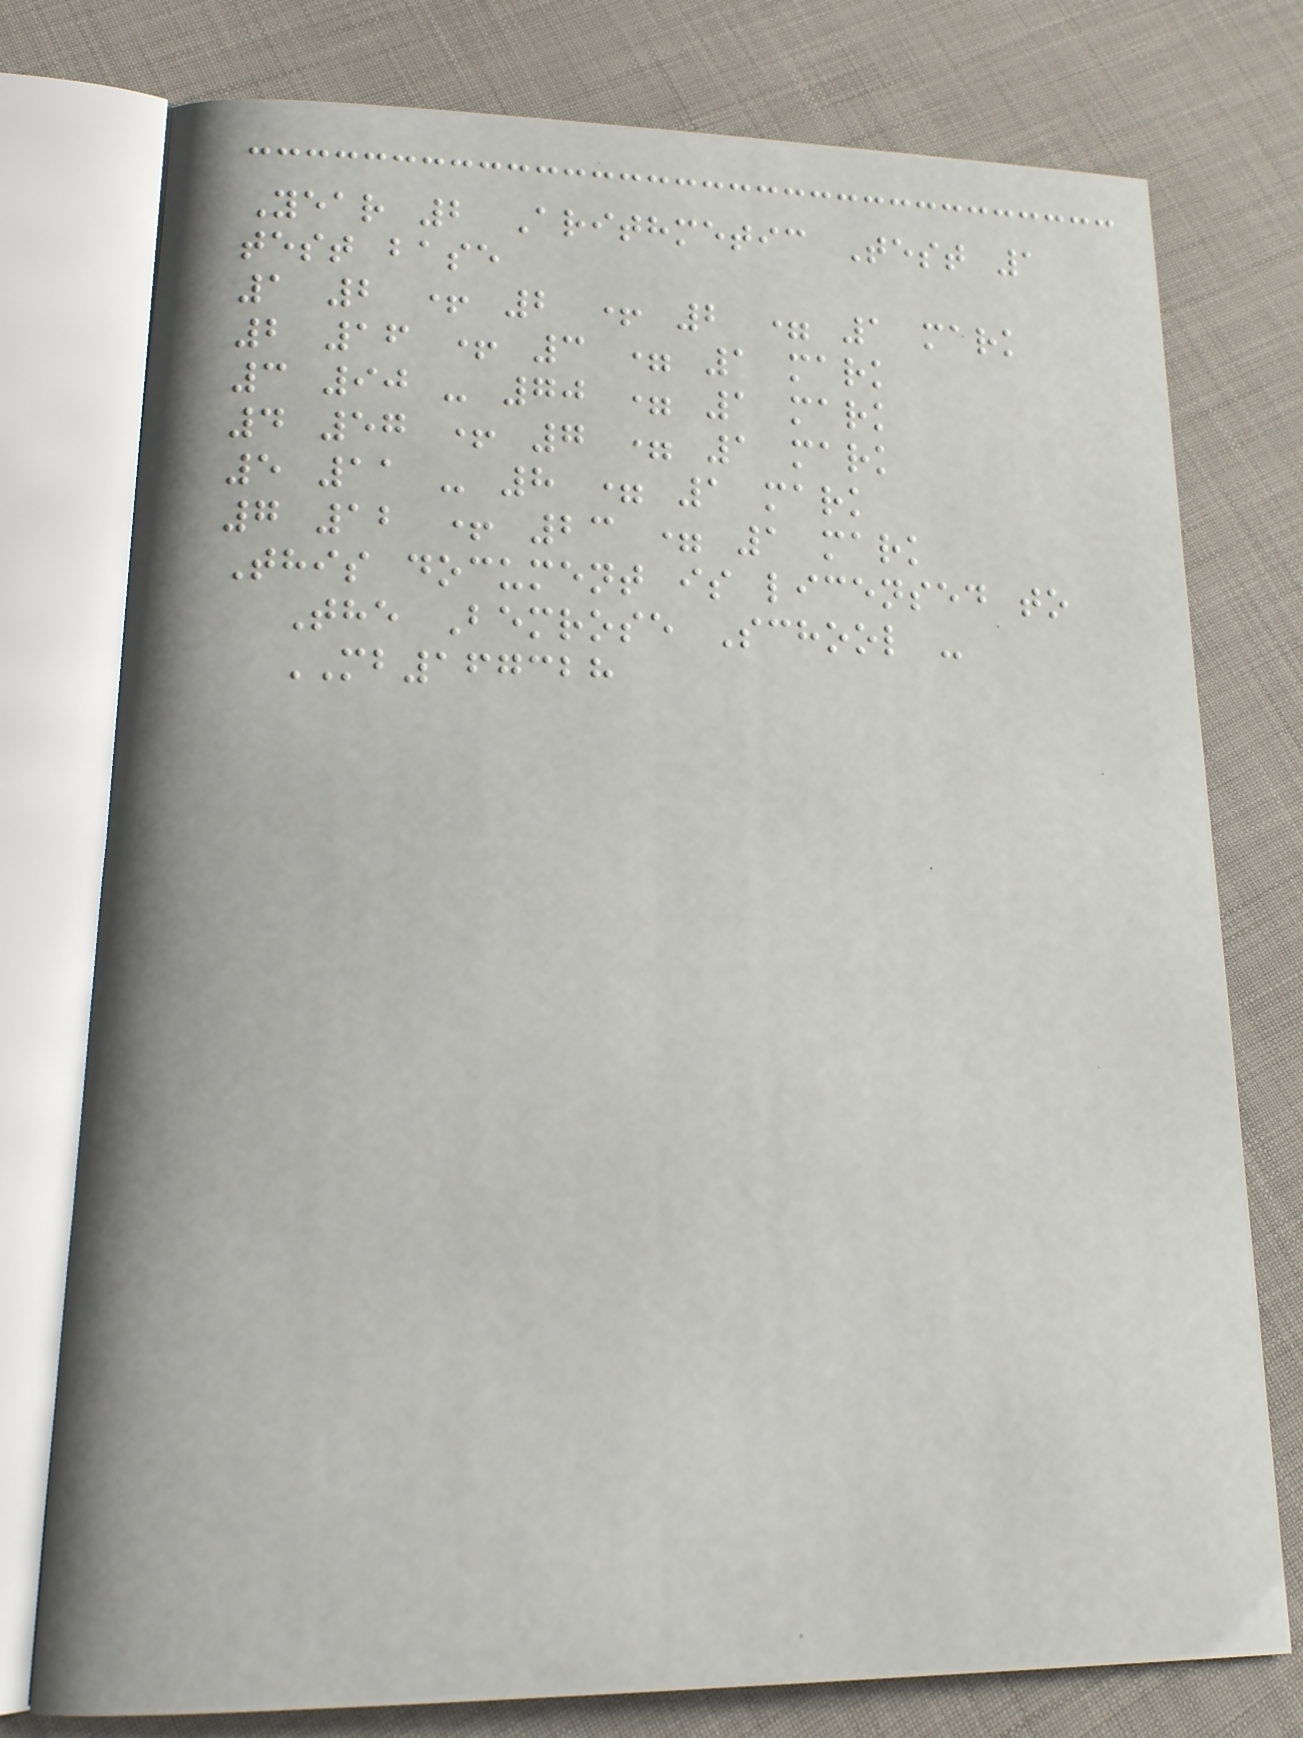Year 2 Arithmetic Test 1
test base
1 2 + 2 + 2 = 1 mark
2 16 + 3 = 1 mark
3 90 - 70 = 1 mark
4 57 + 7 = 1 mark
5 11 - 8 = 1 mark
7 12 + 23 = 1 mark
This document is licensed to
The Bemrose School -
MB167328
